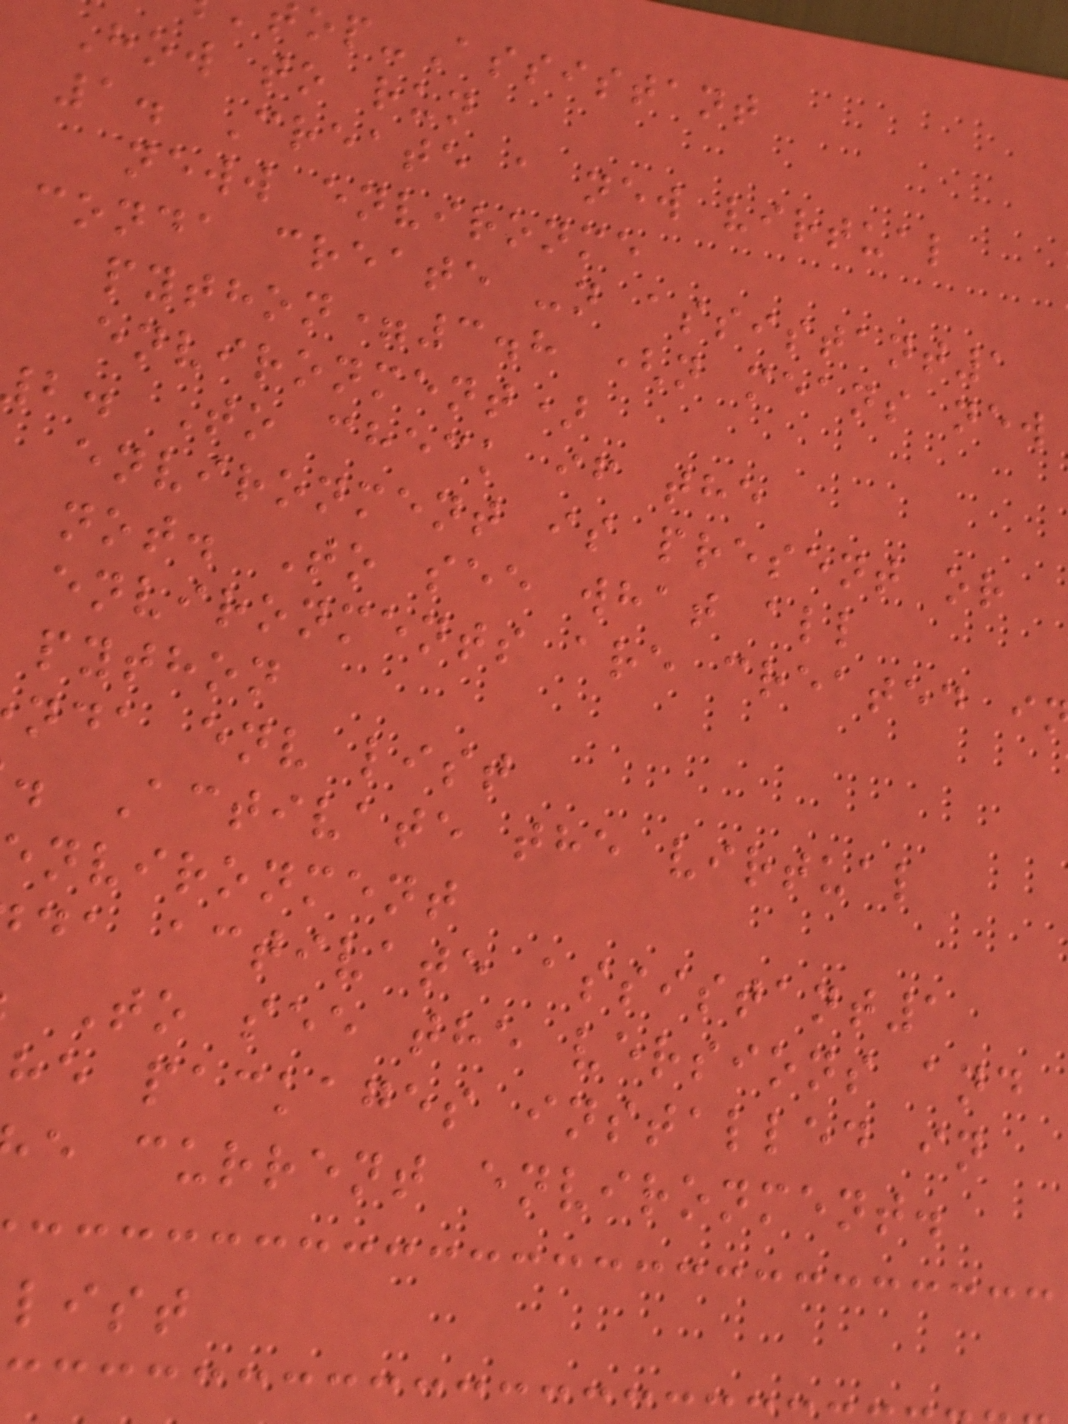op-Assistant
How to run
1. Create a new virtual
neww environme
conda create -n assistant1
python=3.8 (n means new
environment)
b. To check if the
environment is present or
not. To see what all
environments are created i
python
nda env list
. Activate the virtual
nvironment
da activate assistant1
To see the versions and
he packages installed in
e current environment.
list
